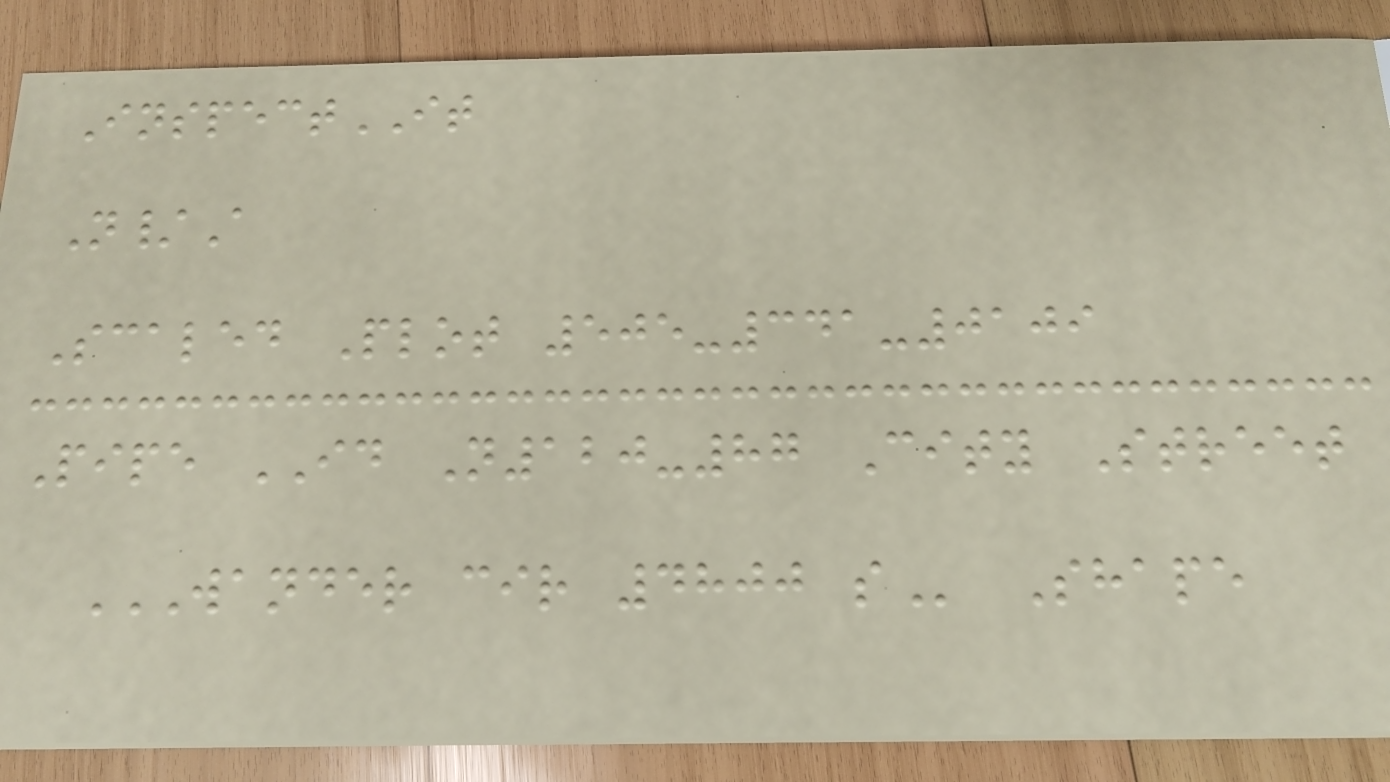InspectIT
N/A
Scaled Plot 505-341-0109
Pipe ID N120-87 City Street
WANDER CIR 4800 S Shape
